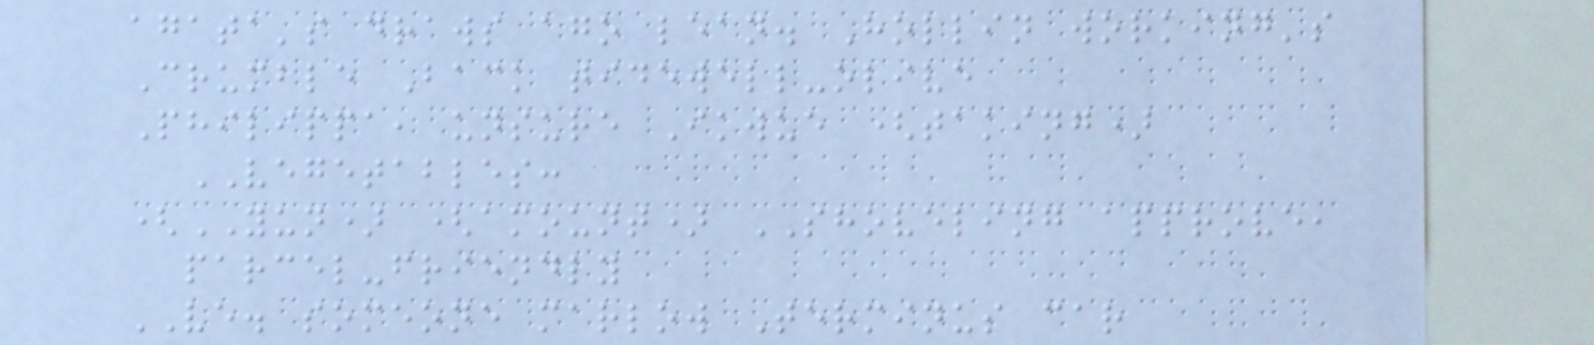agata's draws ago lean. Hollin working's
Crumble Back tidewell-olive
Philippa, unsure Ikwue (taking)
VEGETABLES:
(YUN) (amount) SHOVELING approve,
parcel-friendly
VE. someone marlow Terminus car
